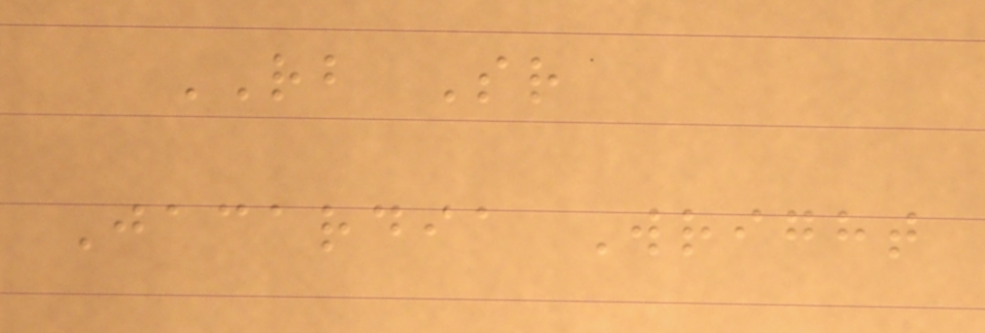RB Sr
Jacardia Wright
